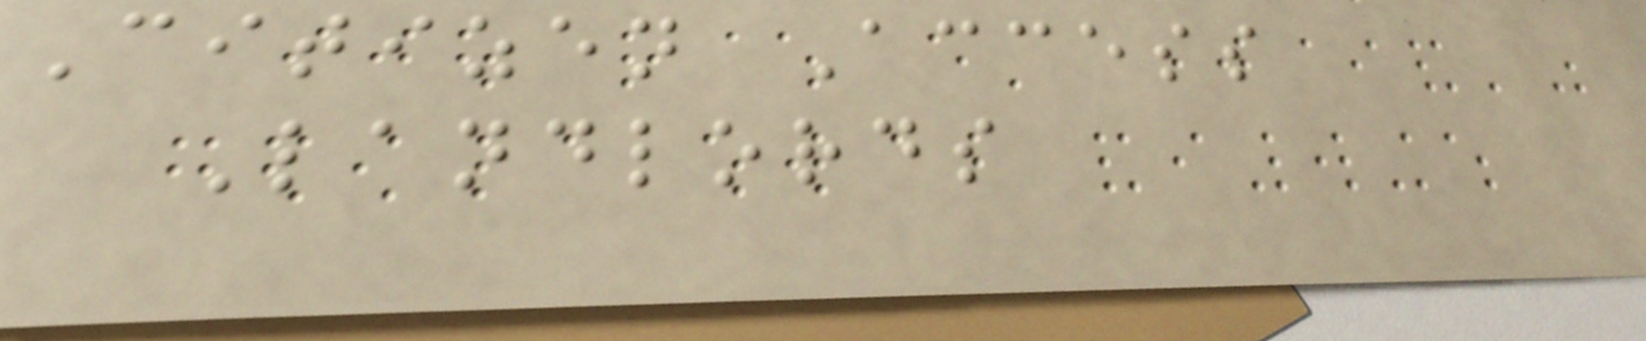Citizen Access
Landlords
